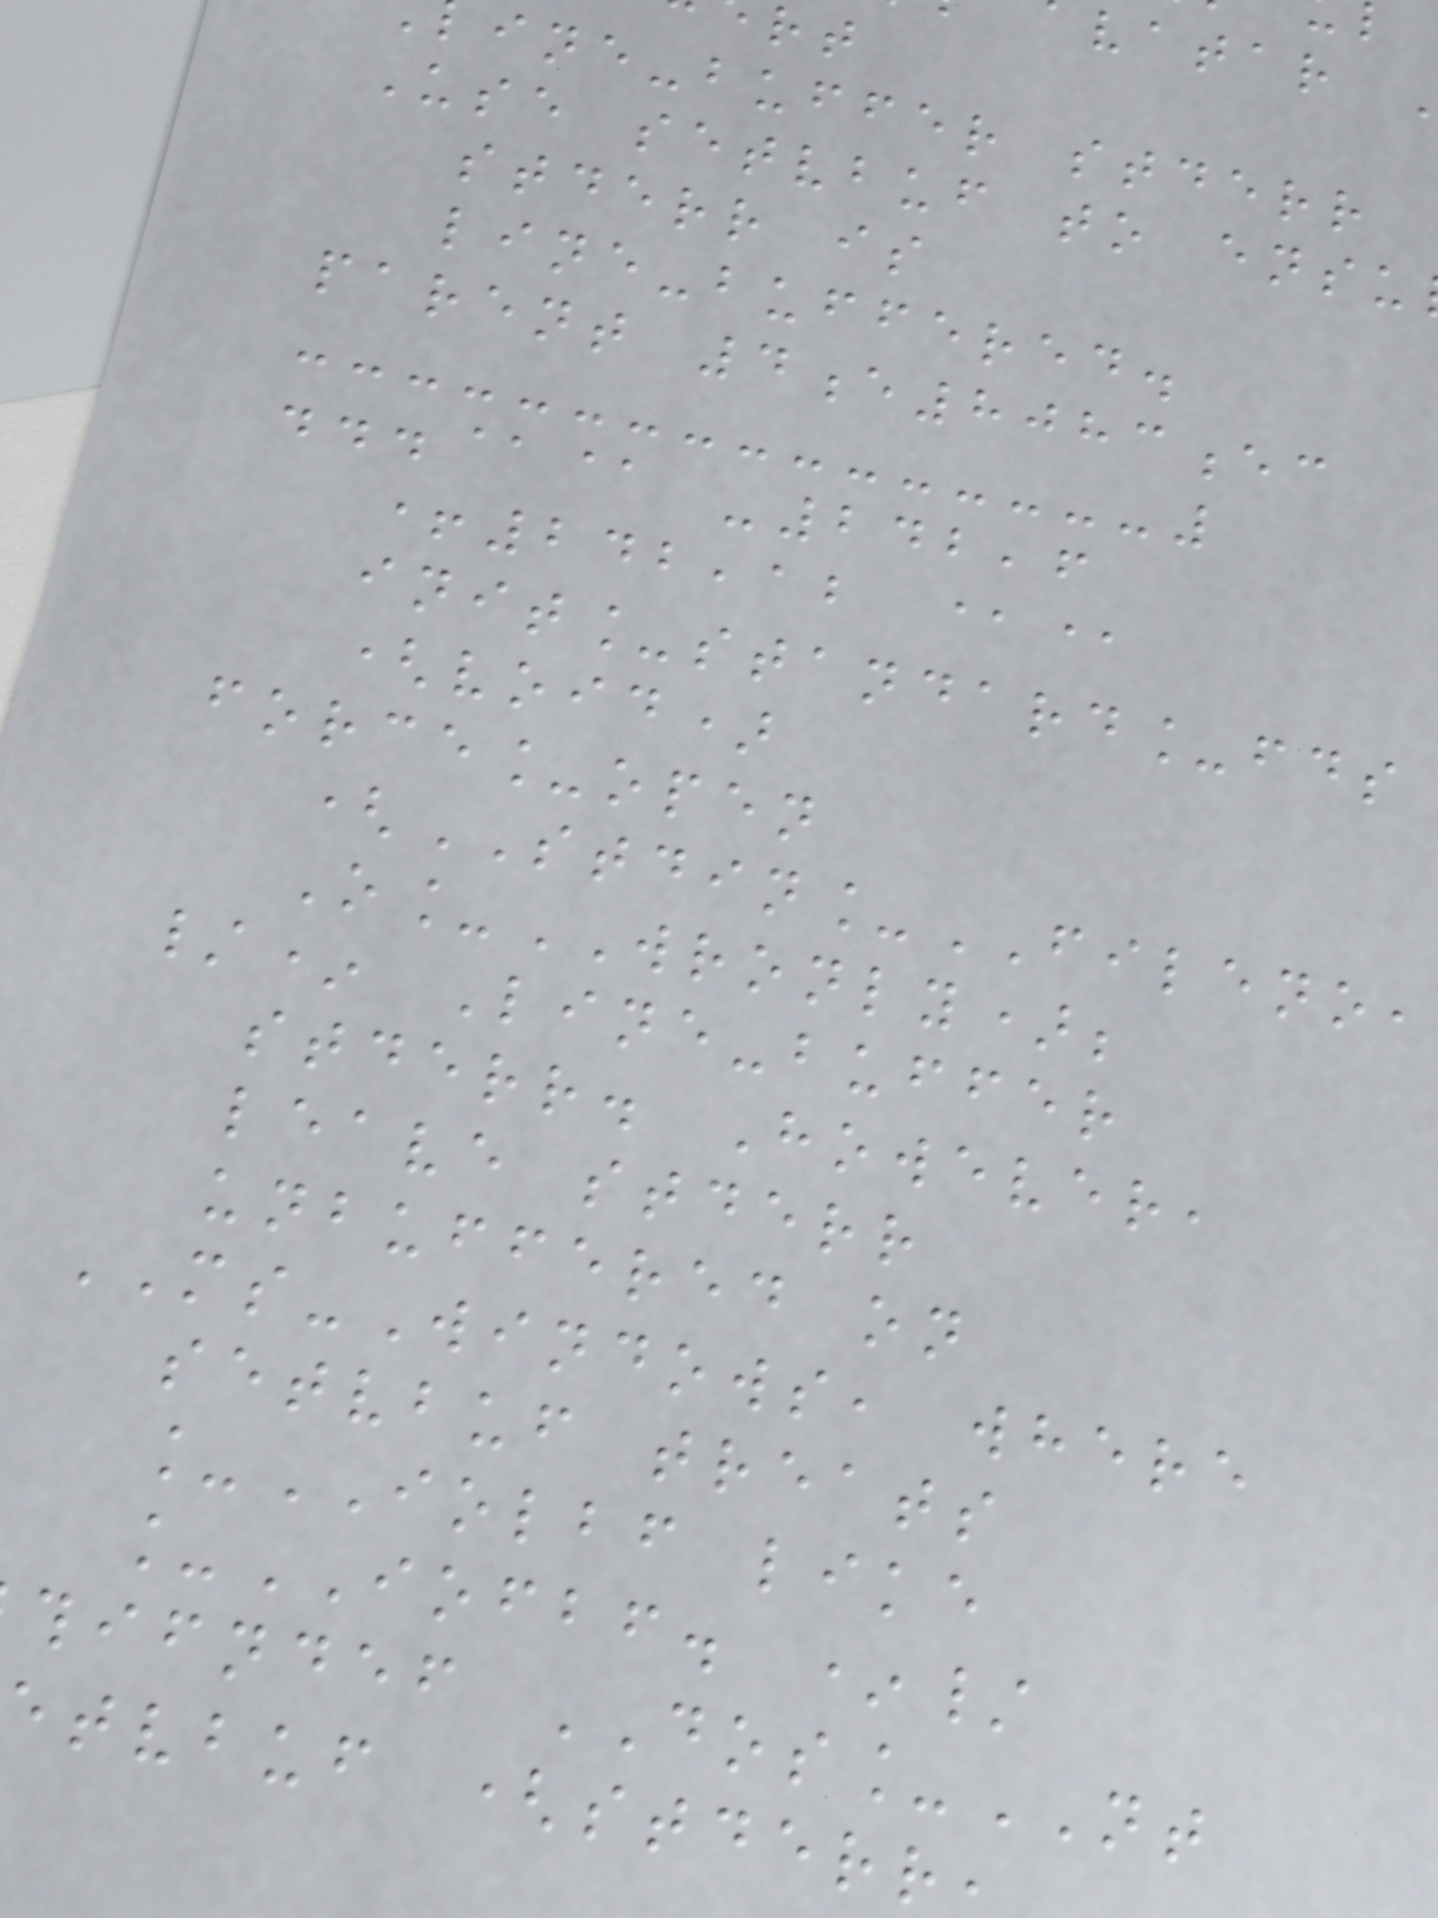ine-buffer stderr
Use setvbuf to ensu
stderr is
line-buffered.
parent 4e8083ec
...@@ -242,6
+242,12 @@
init_standard_fds
(void)
force_open
(STDIN_FILENO,
O_WRONLY);
/* Line-buffer
stderr. However,
leave stderr
unbuffered on
MS-Windows, where
setvbuf treats
_IOLBF like
_IOFBF. */
ifndef DOS_NT
etvbuf (stderr
